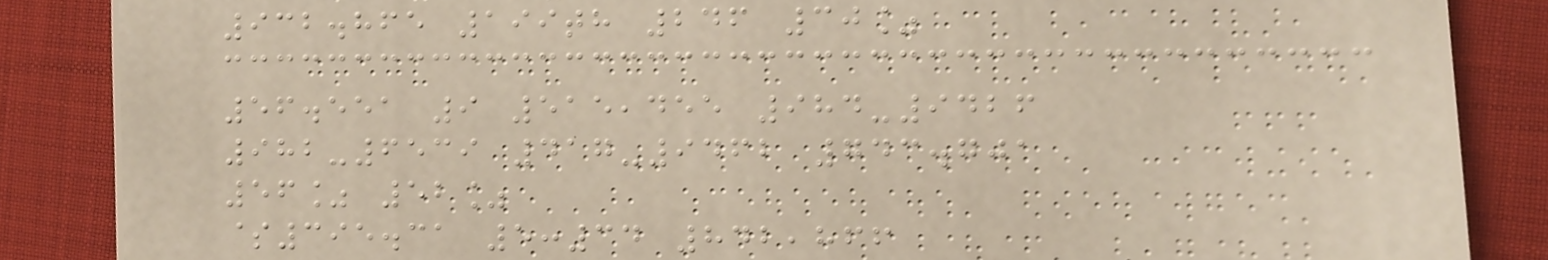932.865 199th 246 30%
56.551 9 515,455 984-9426
982-6539 417-9462 743.701
56% 52%
$395.31 5:34 842,866
